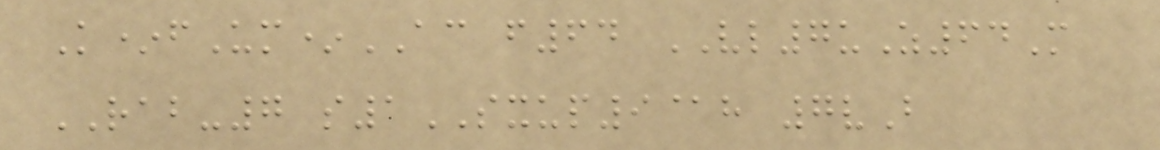K*fUm*AC f64 VL7uZ64M
RAB-7 s1SXUP9@h 7vB
